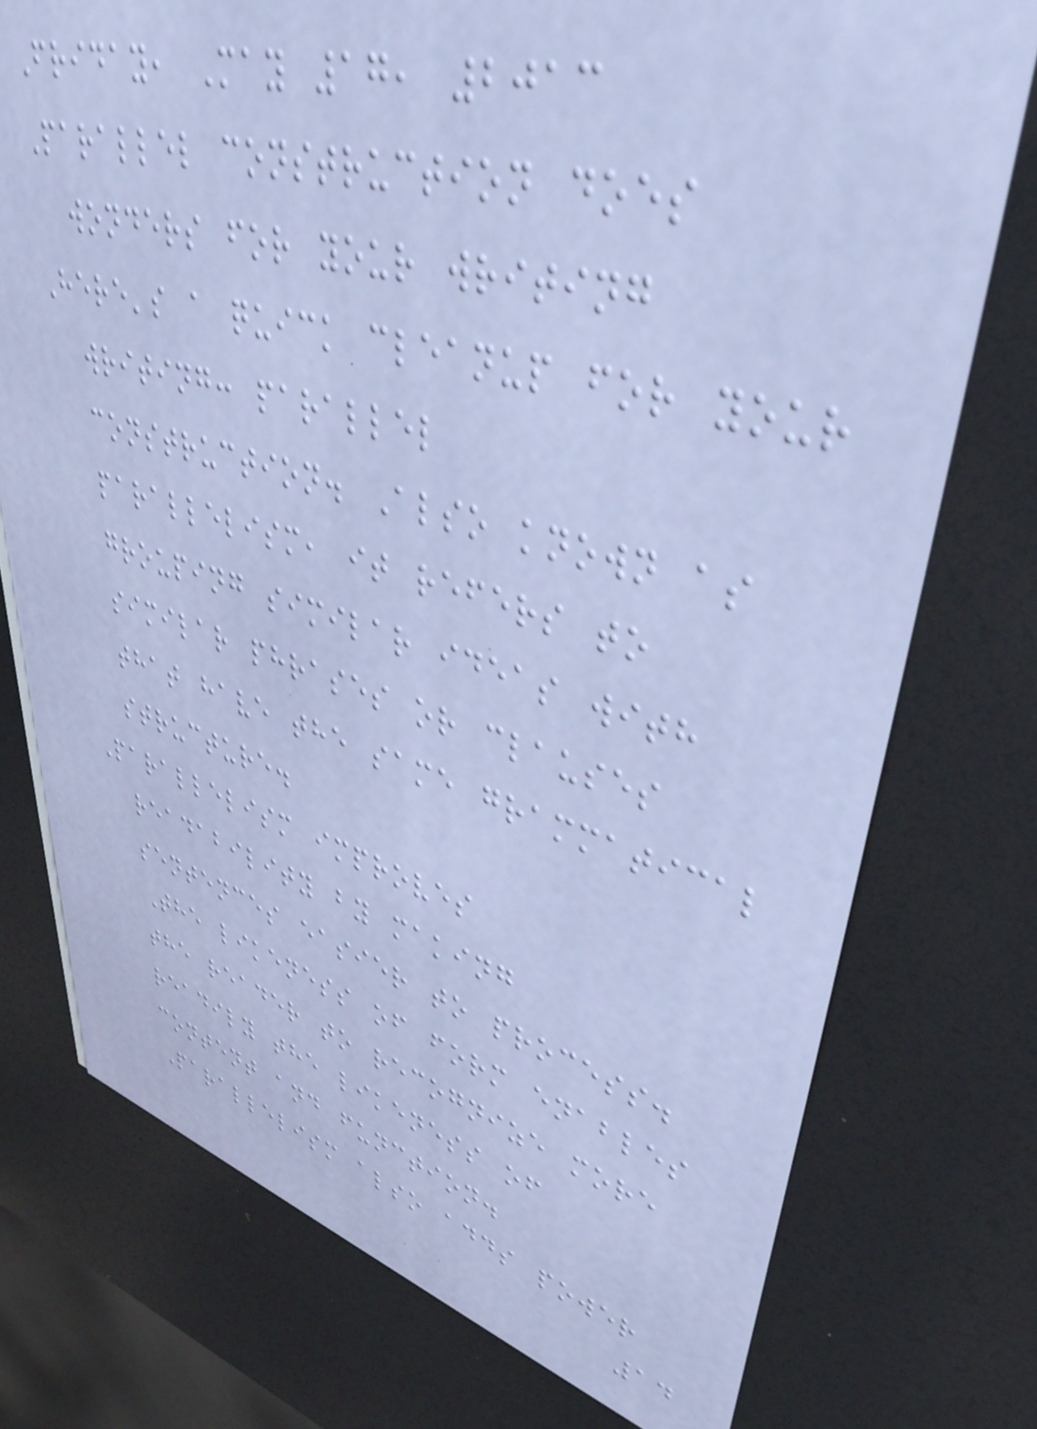Friday, May 17, 2013
Parallel construction does
wonders for your writing
Here's a quick cleanup for your
writing: parallel
construction. Also known as
parallelism, it refers to
grouping similar ideas with
similar phrases or clauses
that have the same grammatical
structure.
Parallelism improves
readability by making
sentences easier to process.
The likeness of form enables
the reader to recognize more
readily the likeness of
content and function.
Parallelism also adds power
14
